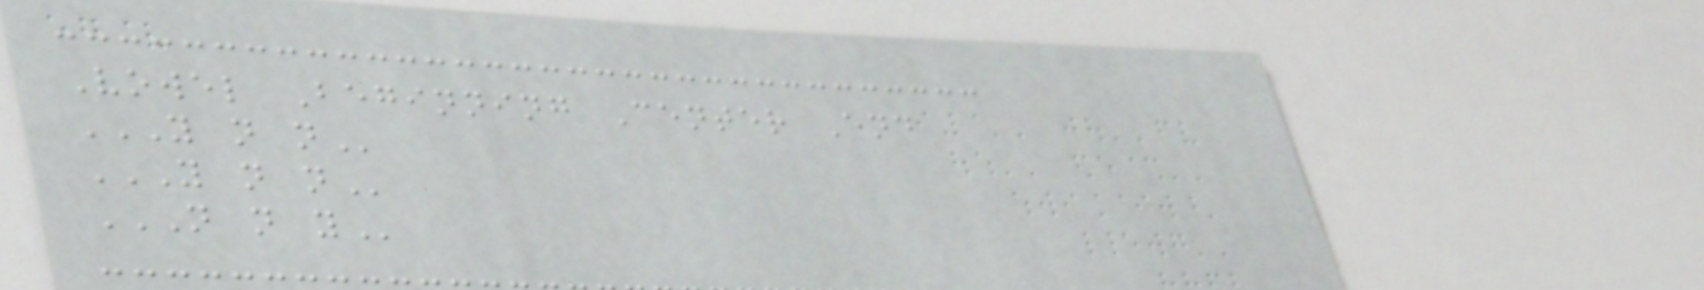Vowel Beginning Center End
Y N N
Y N N
N N Y
